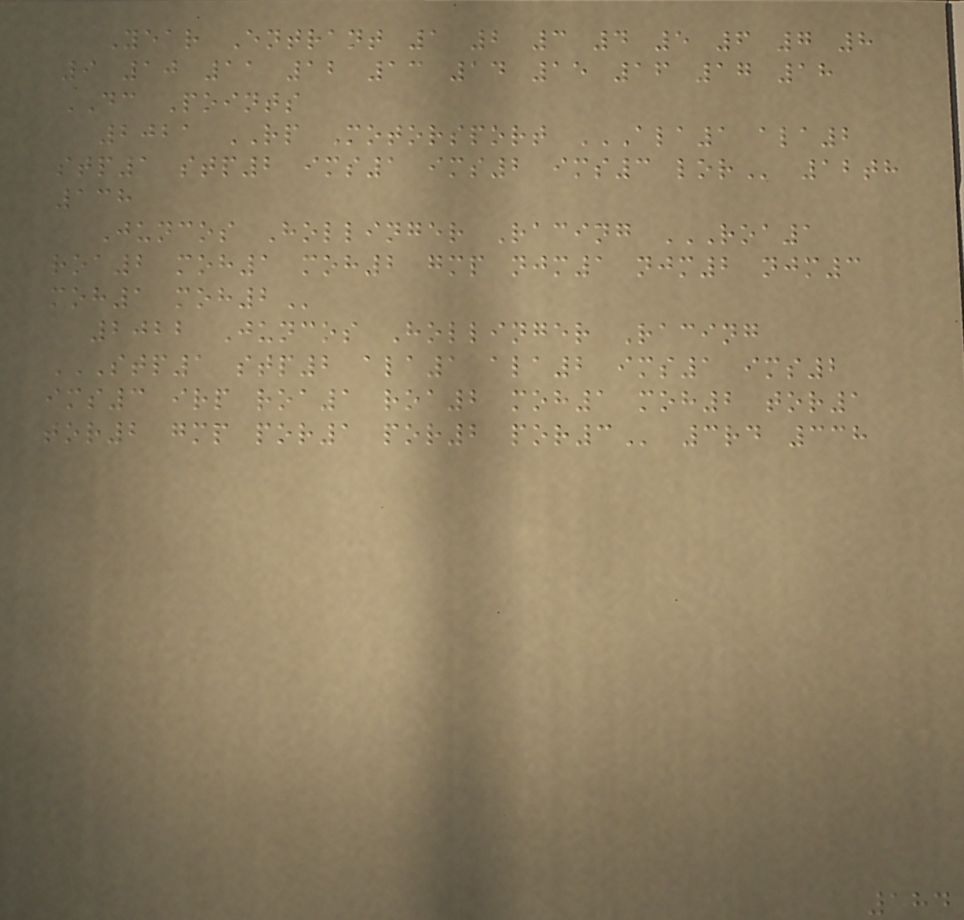Year Entrant 1 2 3 4 5 6 7 8
9 10 11 12 13 14 15 16 17 18
DC Points
2021 RP Motorsport ALA1 ALA2
STP1 STP2 IMS1 IMS2 IMS3 LOR 12th
138
Juncos Hollinger Racing ROA1
ROA2 MOH1 MOH2 GMP NJM1 NJM2 NJM3
MOH1 MOH2
2022 Juncos Hollinger Racing
STP1 STP2 ALA1 ALA2 IMS1 IMS2
IMS3 IRP ROA1 ROA2 MOH1 MOH2 TOR1
TOR2 GMP POR1 POR2 POR3 3rd 338
184
